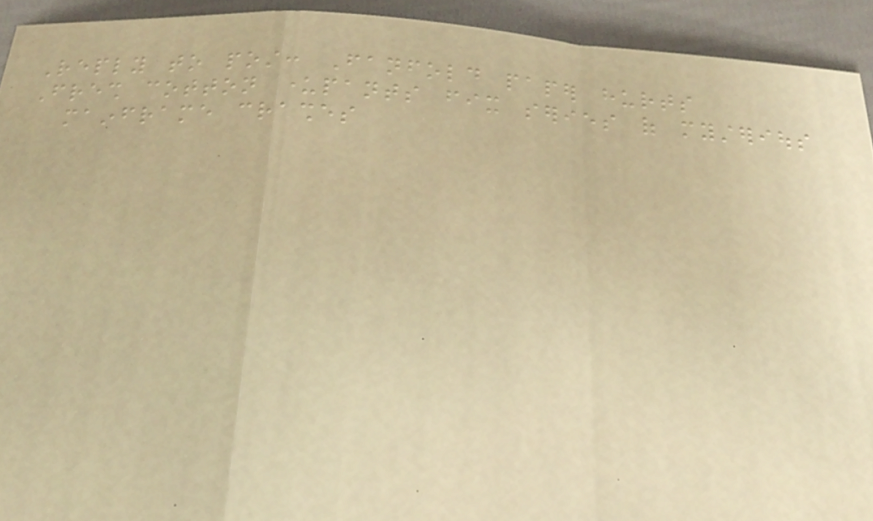Reply to post: Fanfold paper hurts
Fresh cotton underpants fix series of mysterious
mainframe crashes
